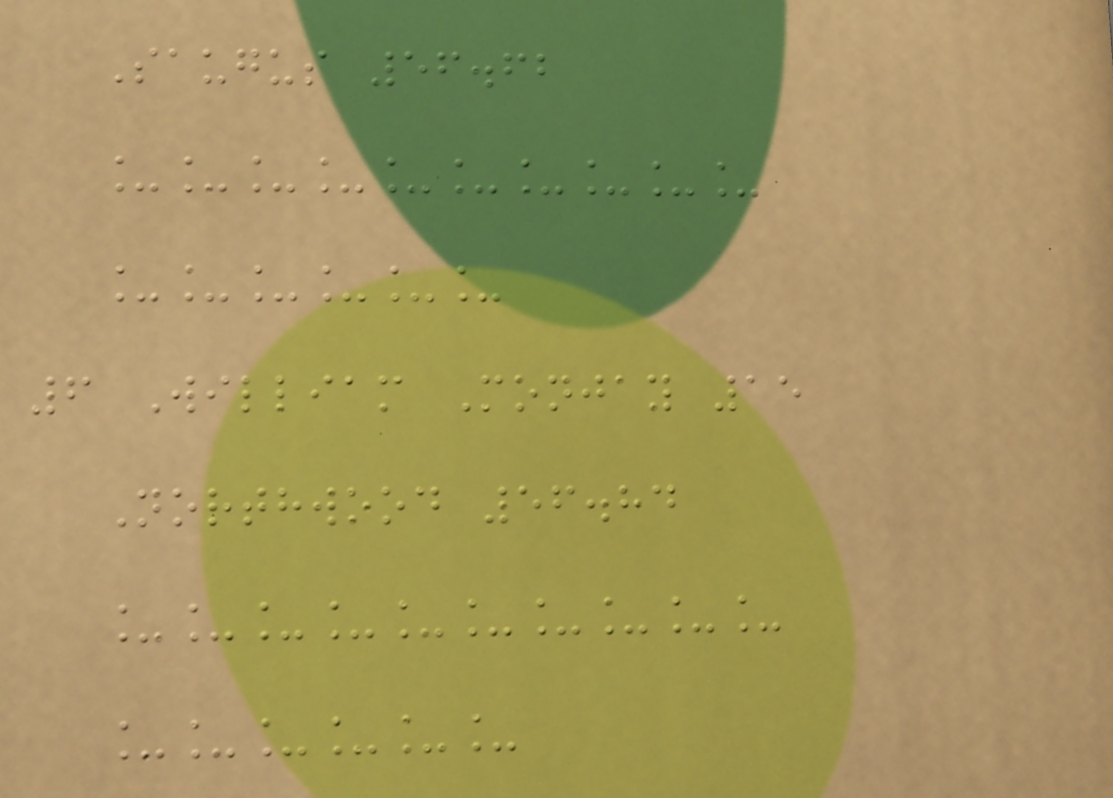Saugus 56.62
__________
______
6 William Monjay 15
Northwood 56.84
__________
______
